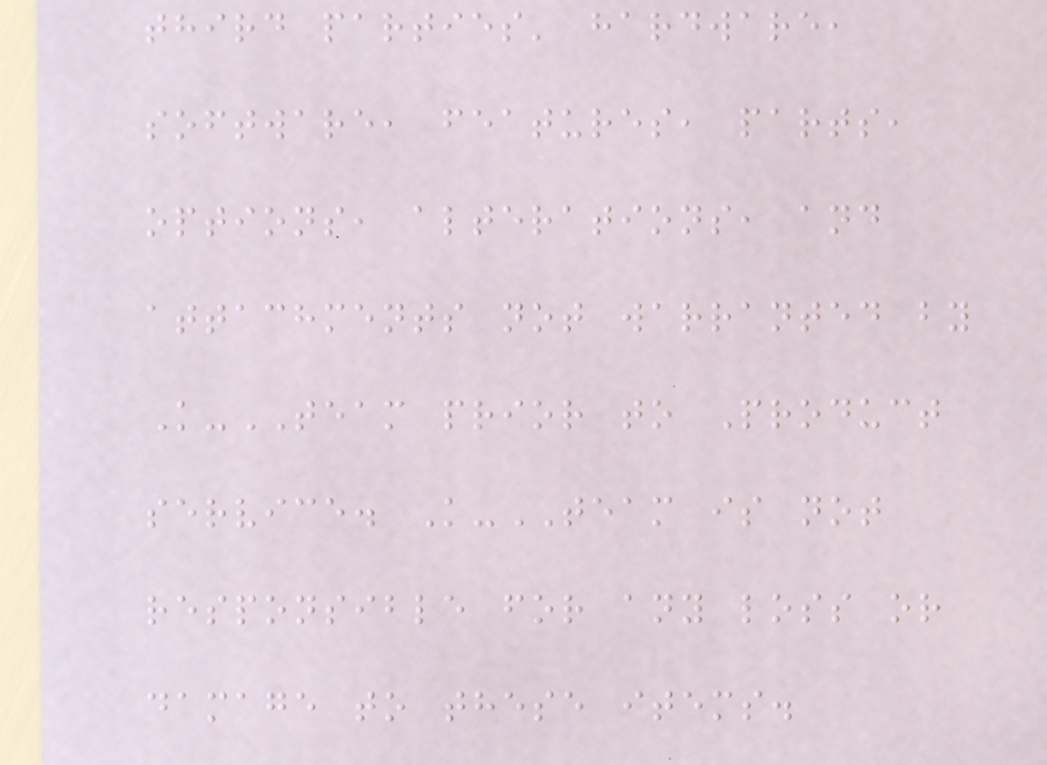third parties' hardware,
software, features, parts,
options, alterations, and
attachments not warranted by
K-TEAM prior to Product
service. K-TEAM is not
responsible for any loss or
damage to these items.
